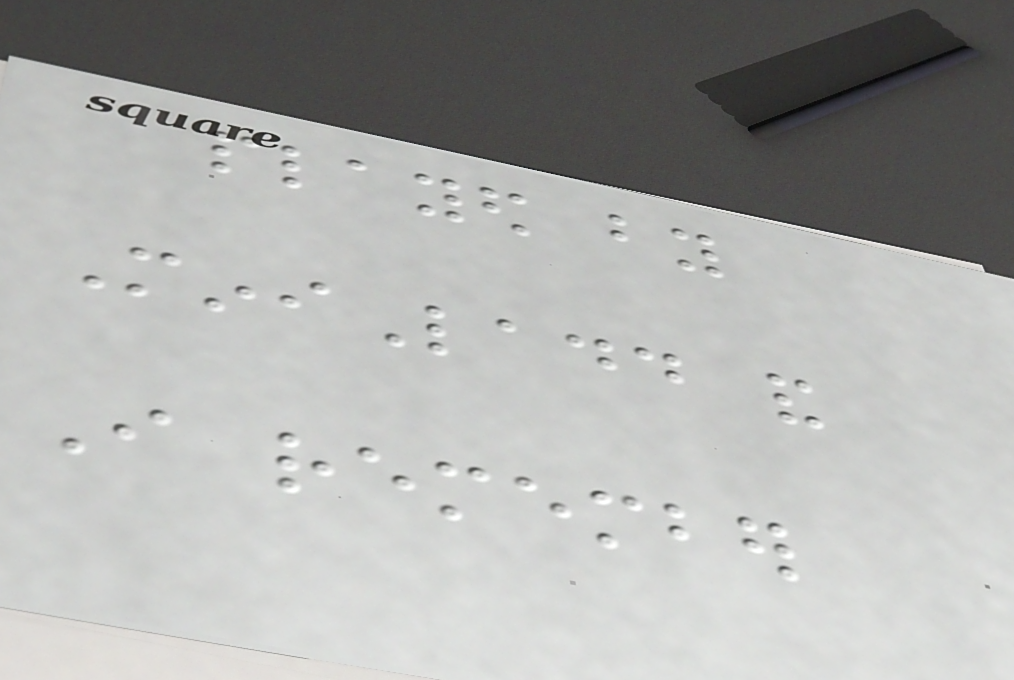played by
MiniLadd and
I remember
